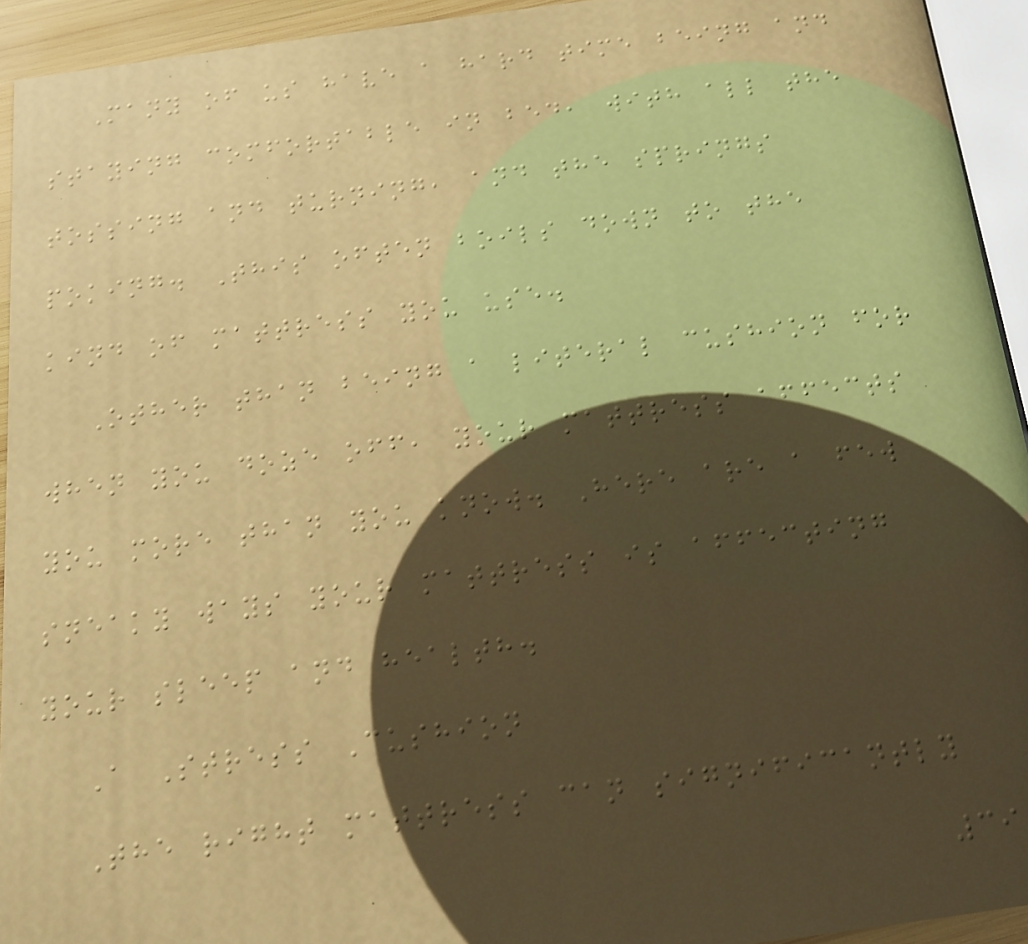Many of us have a hard time being and
staying comfortable in bed, with all the
tossing and turning, and the springs
poking. This often boils down to the
kind of mattress you use.
Other than being a literal cushion for
when you doze off, your mattress affects
you more than you know. Here are a few
sneaky ways your mattress is affecting
your sleep and health.
A Stress Cushion
The right mattress can significantly
39
